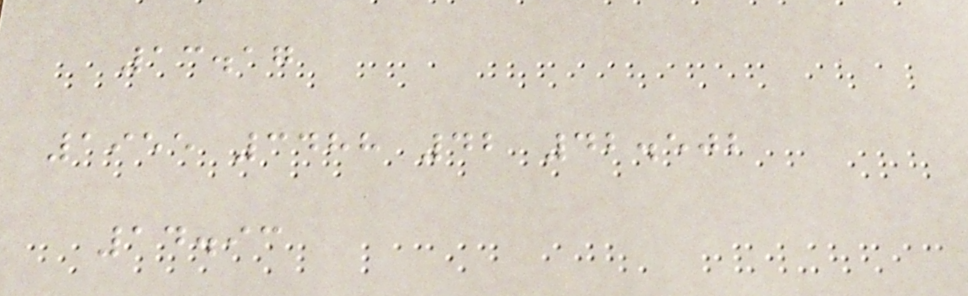13.17
1955 3488 42 42.502
14.93
